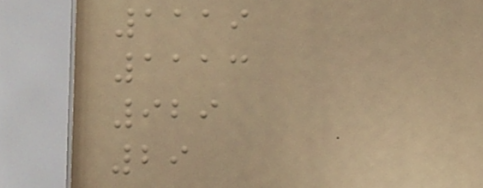1119
1113
929
29
